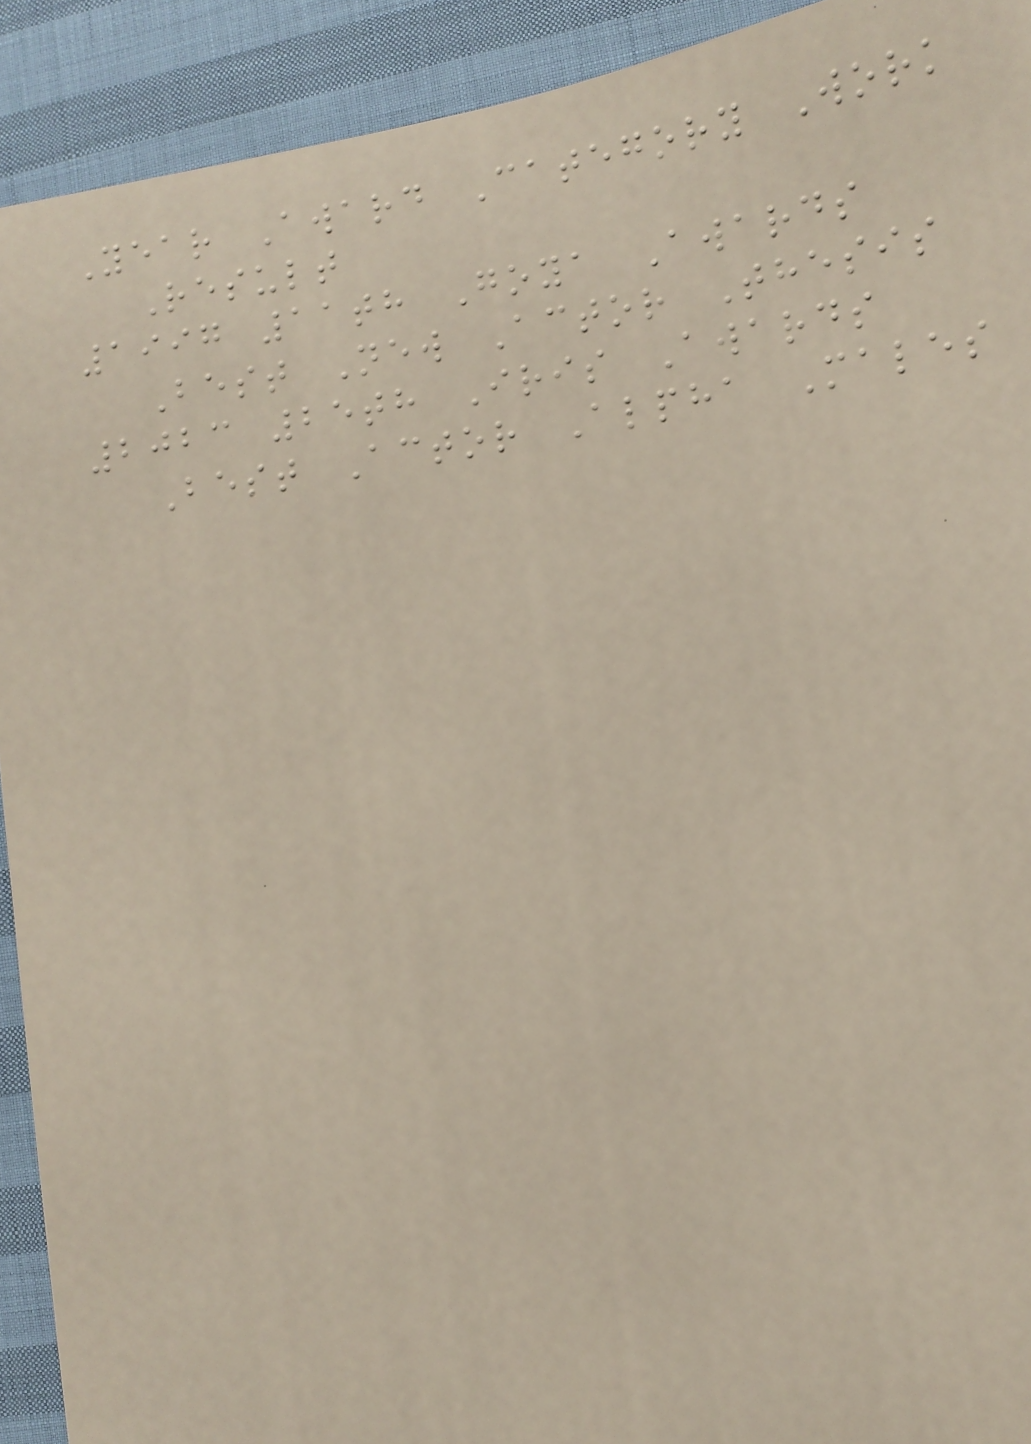Year Award Category Work
Result
1997 11th Goya Awards
Best New Actor Thesis
2023 25th Iris Awards
Best Actor Alpha Males
